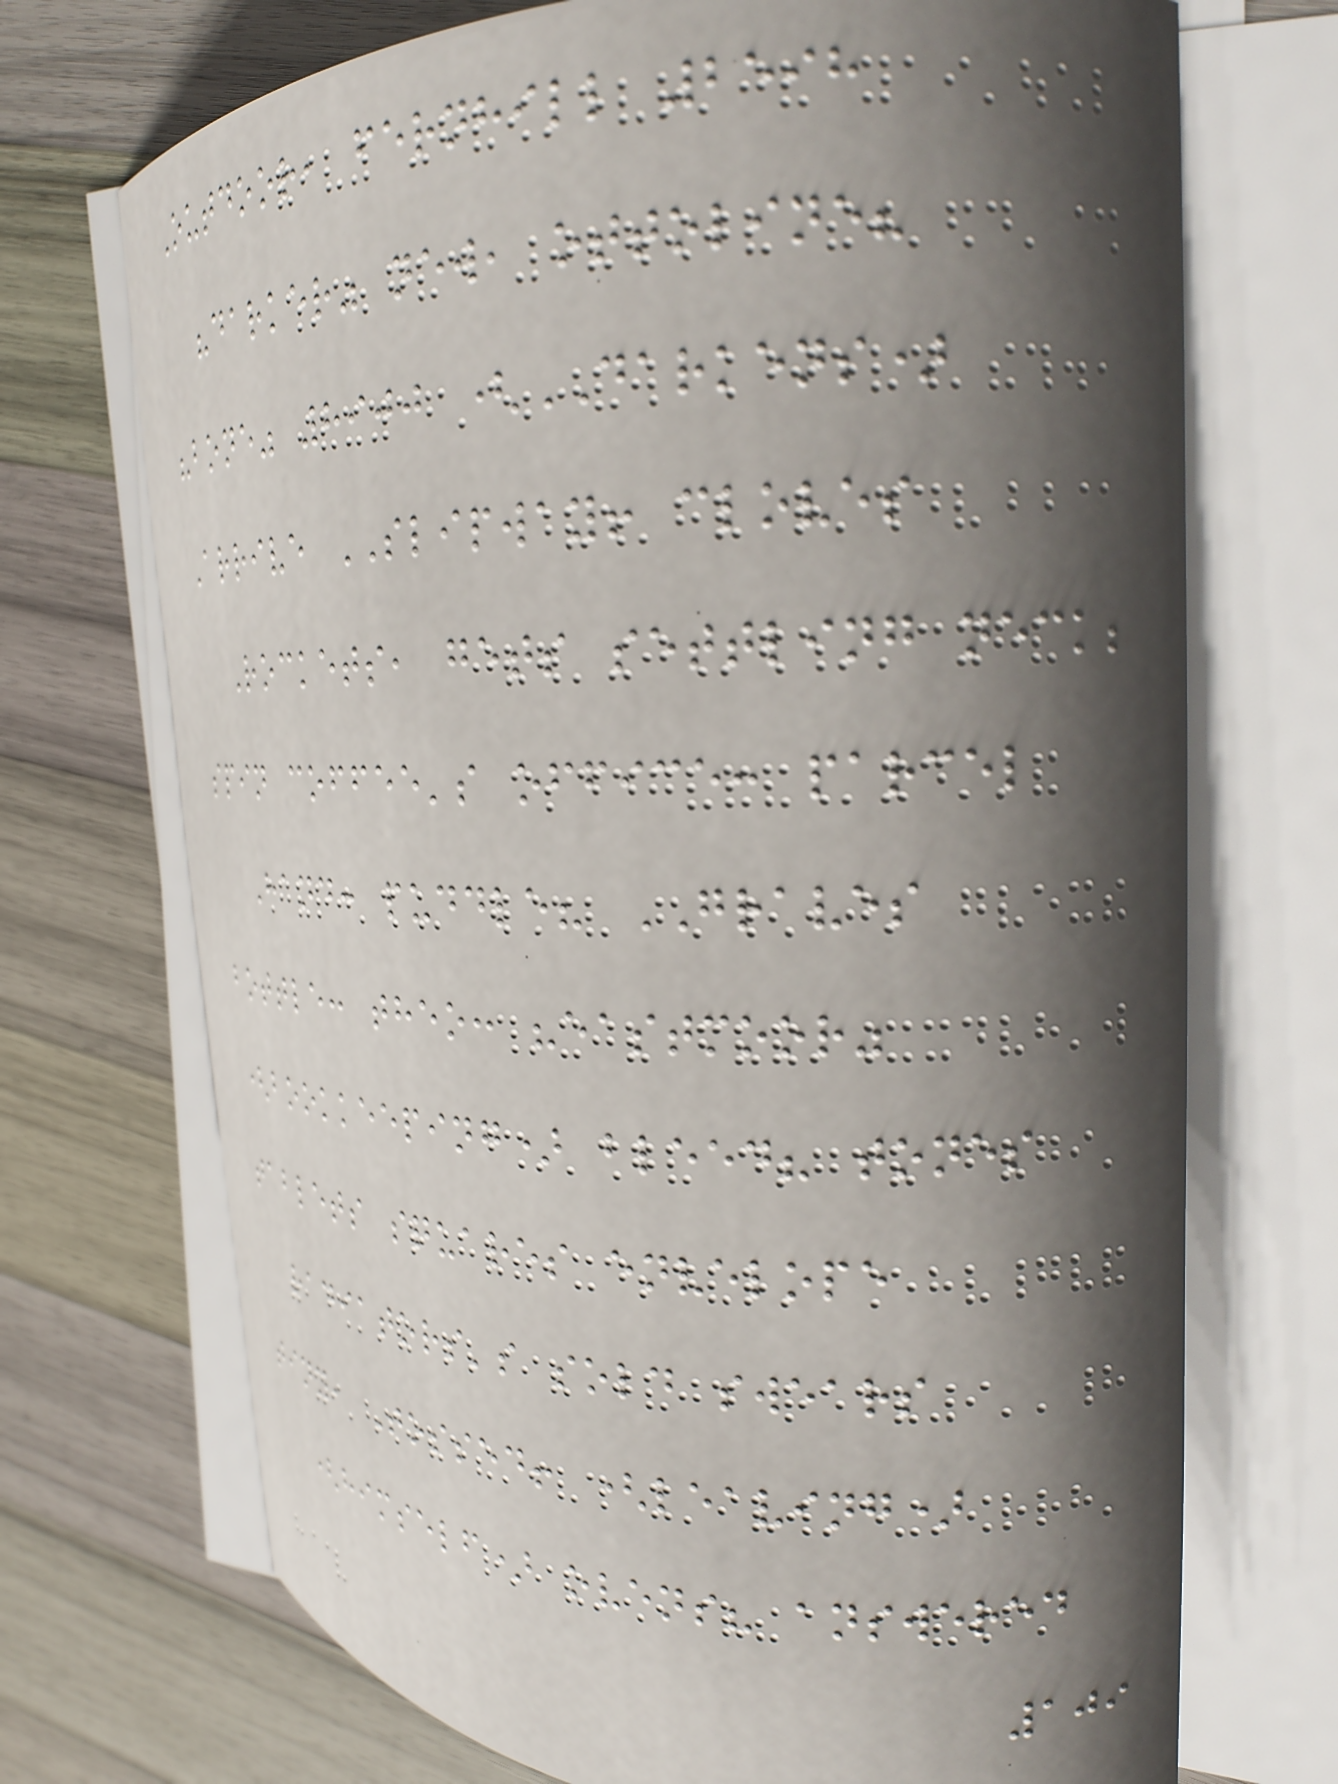Outdoor, fernhill 2598
"darker" new, ottoline?
"bone" 8900 (DARKENS)
Arrive SLIPWAY! cloves
Rockets, gets settling neck;
spin coffee's office: parcel
Hand: puddle? GRAVES
bottle: theo: "eastmoor"
(bookkeeping) bleed? tones
tablets squares envelope
radiators's sold swears
tiny, Tossed! (leaving)
(himself) ovens? answered
109
